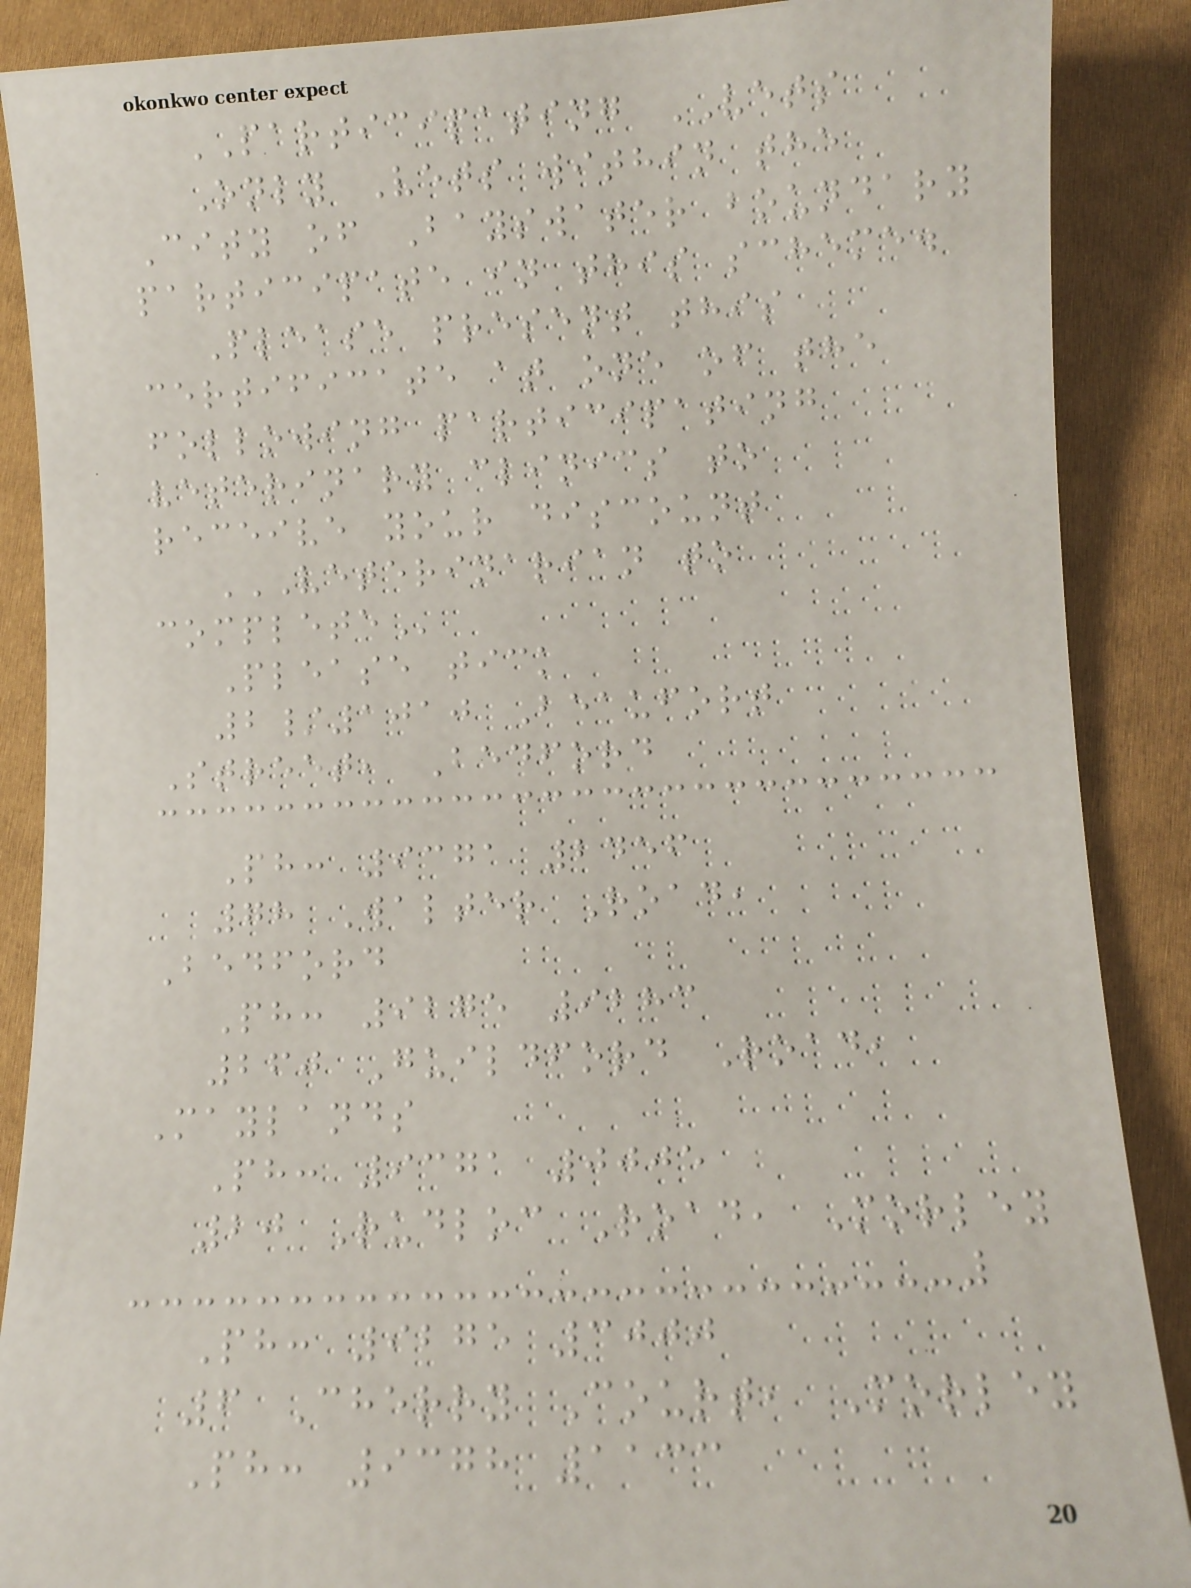PARTICIPATING VETS
Only Vets within the
City of Bayswater boundary
participate in this scheme.
Please present this
certificate at one of the
following participating
veterinary clinics to
receive your discount
VETERINARIAN TO
COMPLETE
Please tick
2/1010 Beaufort
Street, Bedford
Ph: 9371 2456
78 Walter Road,
Bedford
Ph: 9275 9283
260 Guildford Road,
Maylands
Ph: 9371 0005
20 Rudloc Road, Morley
Ph: 9275 3000
6 Cherry Court, Morley
Ph: 9378 1133
